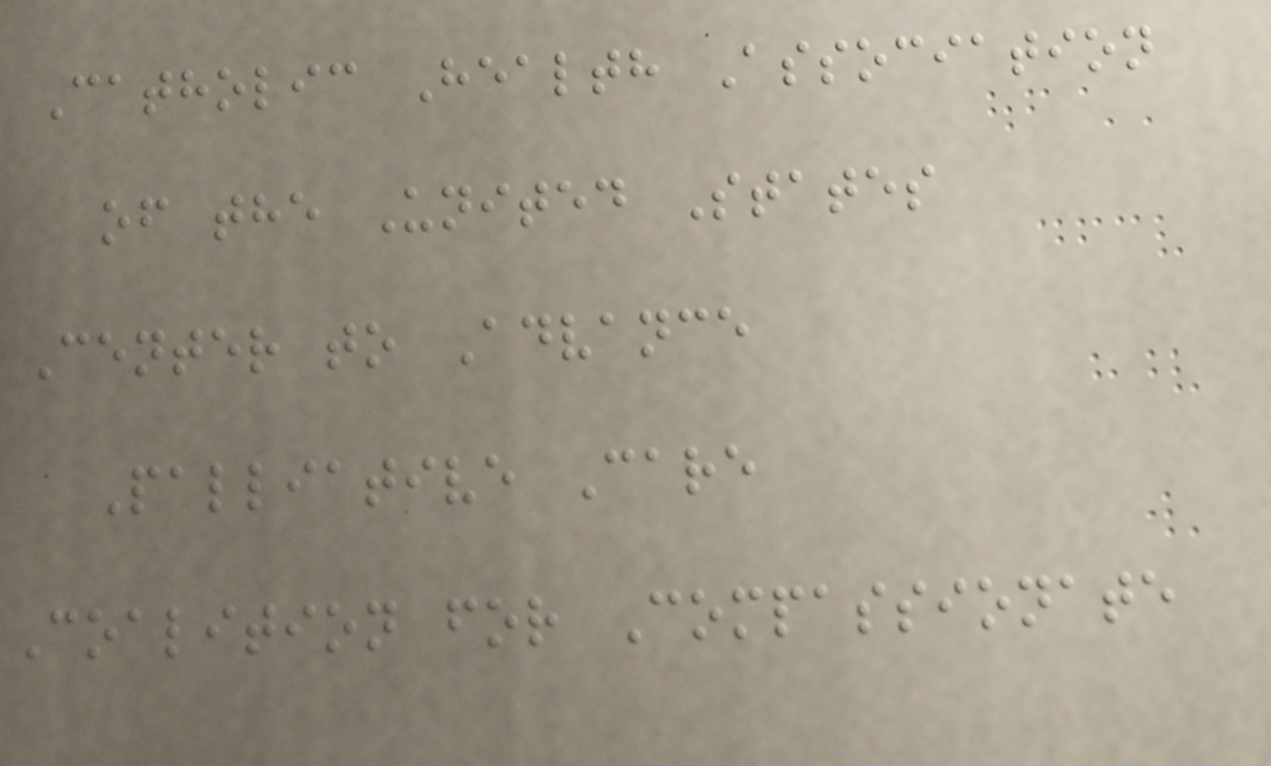Catholic Health Association
of the United States
Center to Advance
Palliative Care
Coalition for Compassionate
